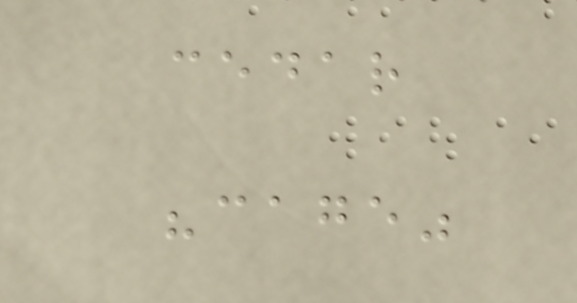cedar
"cage"
